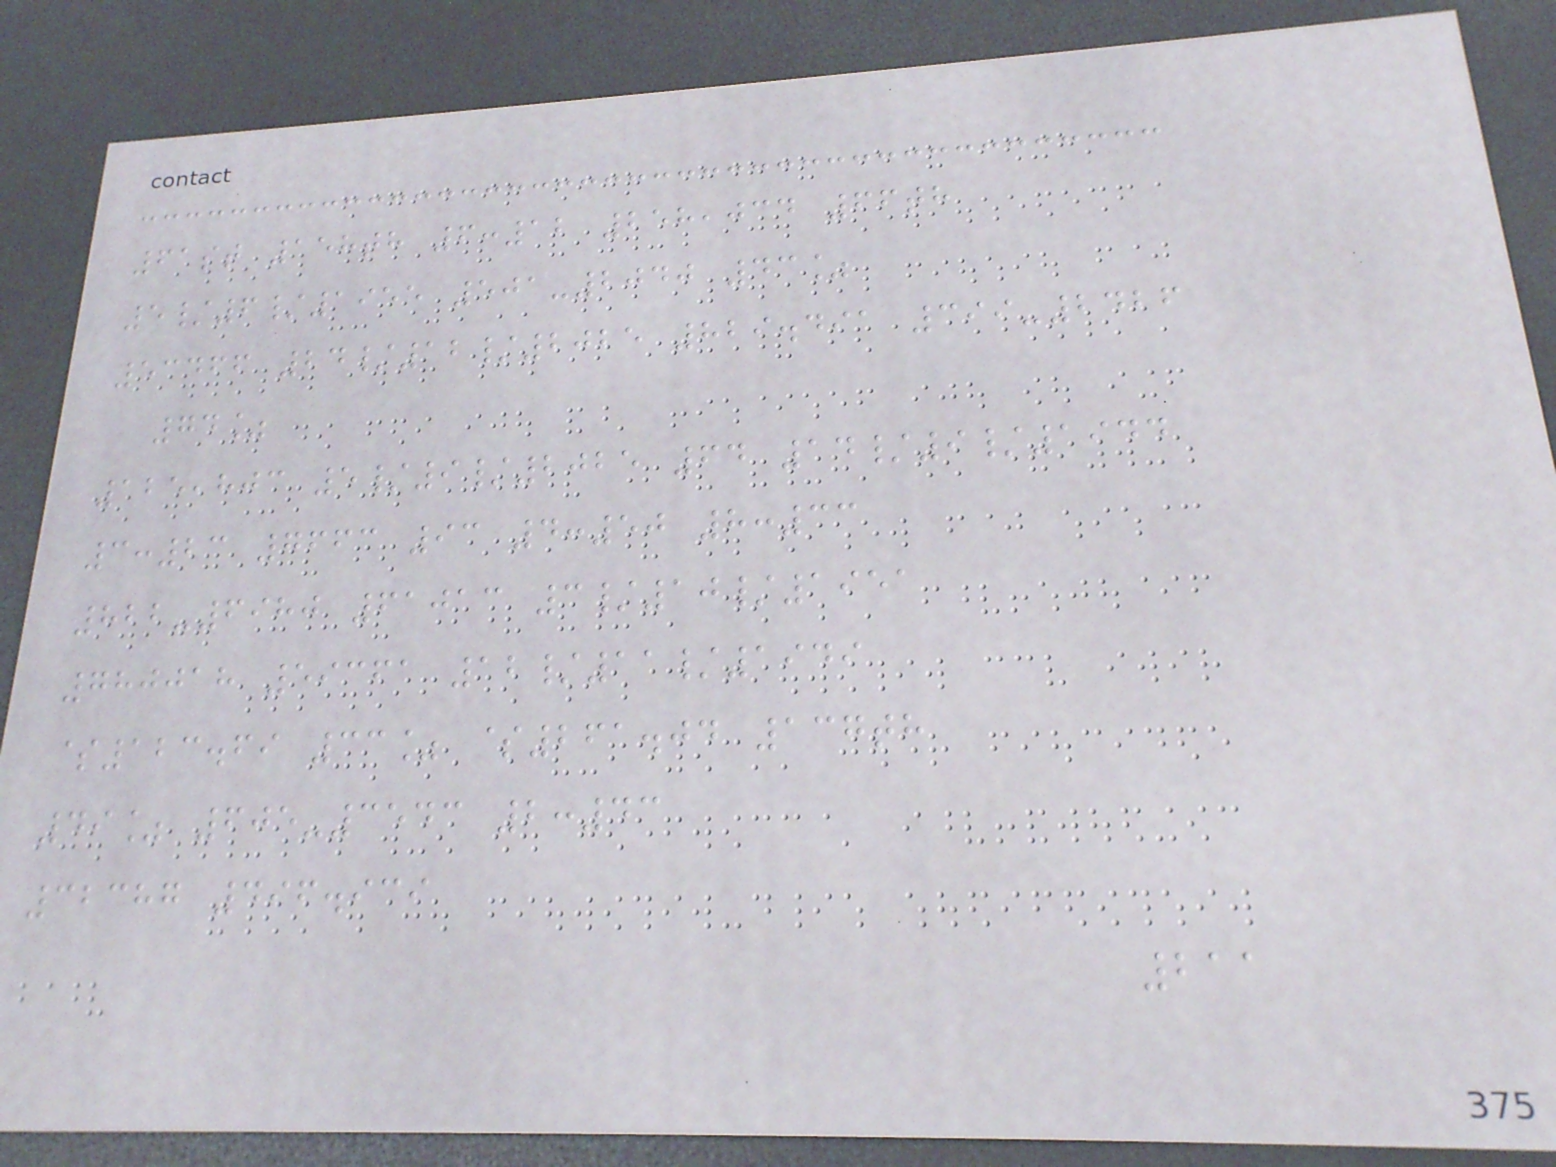61st 158th 6:12 258,034 66th
5/6/1955 501-2040 43%
53466 24/12/2025 829.491 399-2426
74%
125,803 5/9/2025 64 14/9/1944
3:23 7663 93 4:50 8:33
822-6980 61013 3/10/1951
780018 59361 12/11/1949
$123.69 33% $261.04 137th
49% 605-3543 2:43
32387 496.939
211
